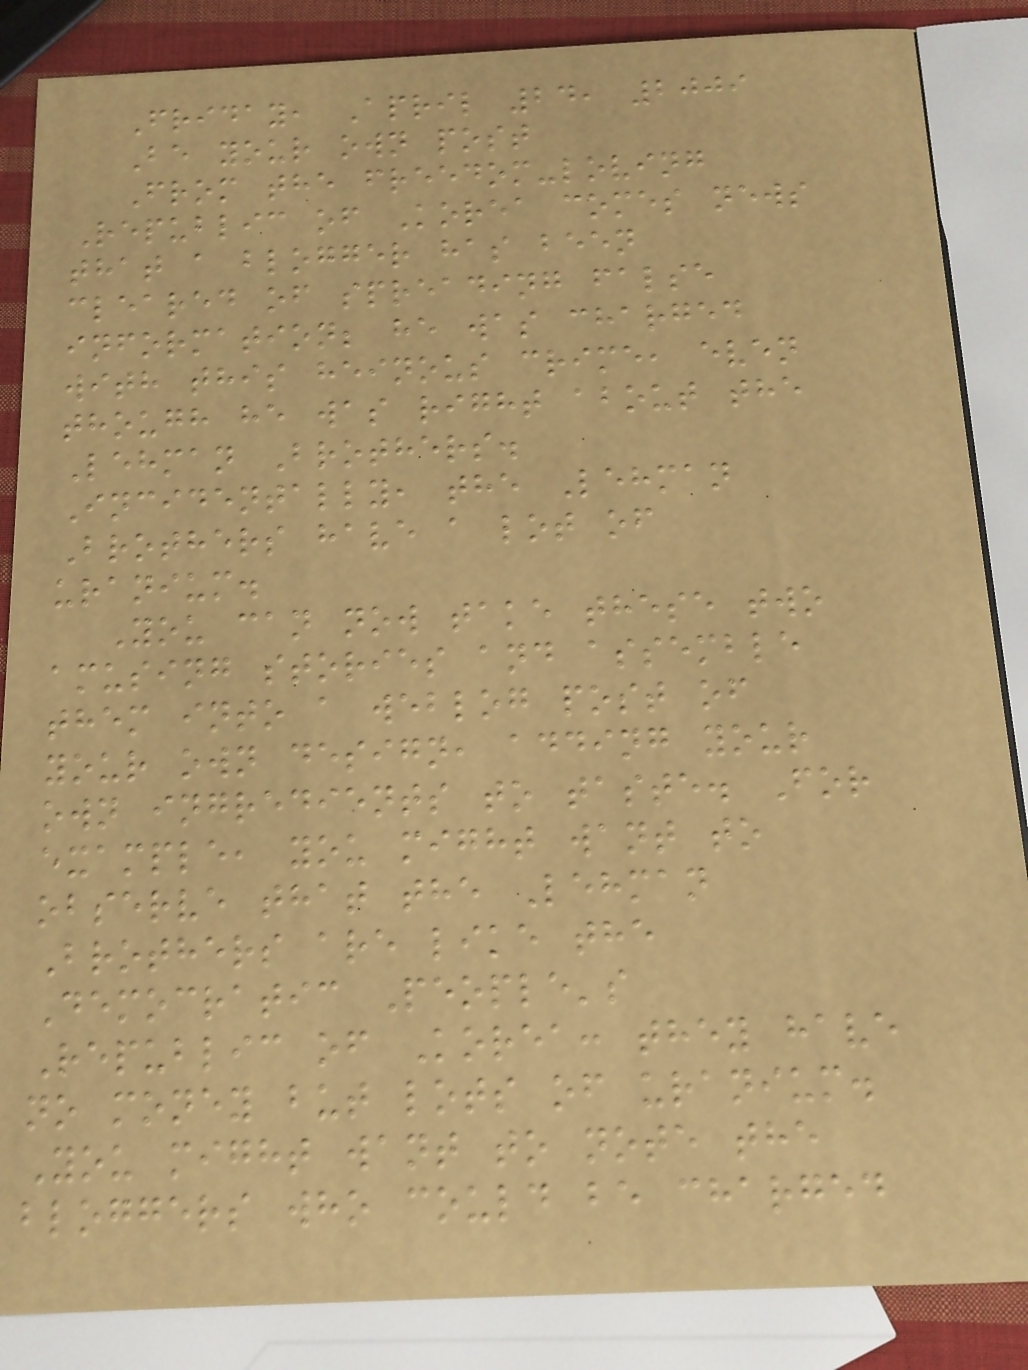Friday, April 24, 2009
Be your own post
From the freedom-loving
Republic of Korea comes news
that a blogger has been
cleared of spreading false
information; he was charged
with this heinous crime, even
though he was right about the
Lehman Brothers.
Incidentally, the Lehman
Brothers have a lot of
uranium.
You can now take these two
amusing stories and assemble
them into a weblog post of
your own design, adding your
own ingredients to taste. For
example, you might want to
observe that the Lehman
Brothers are like the
Democratic People's
Republic of Korea: they have
no money but lots of uranium.
You might want to note the
bloggers who could be charged
